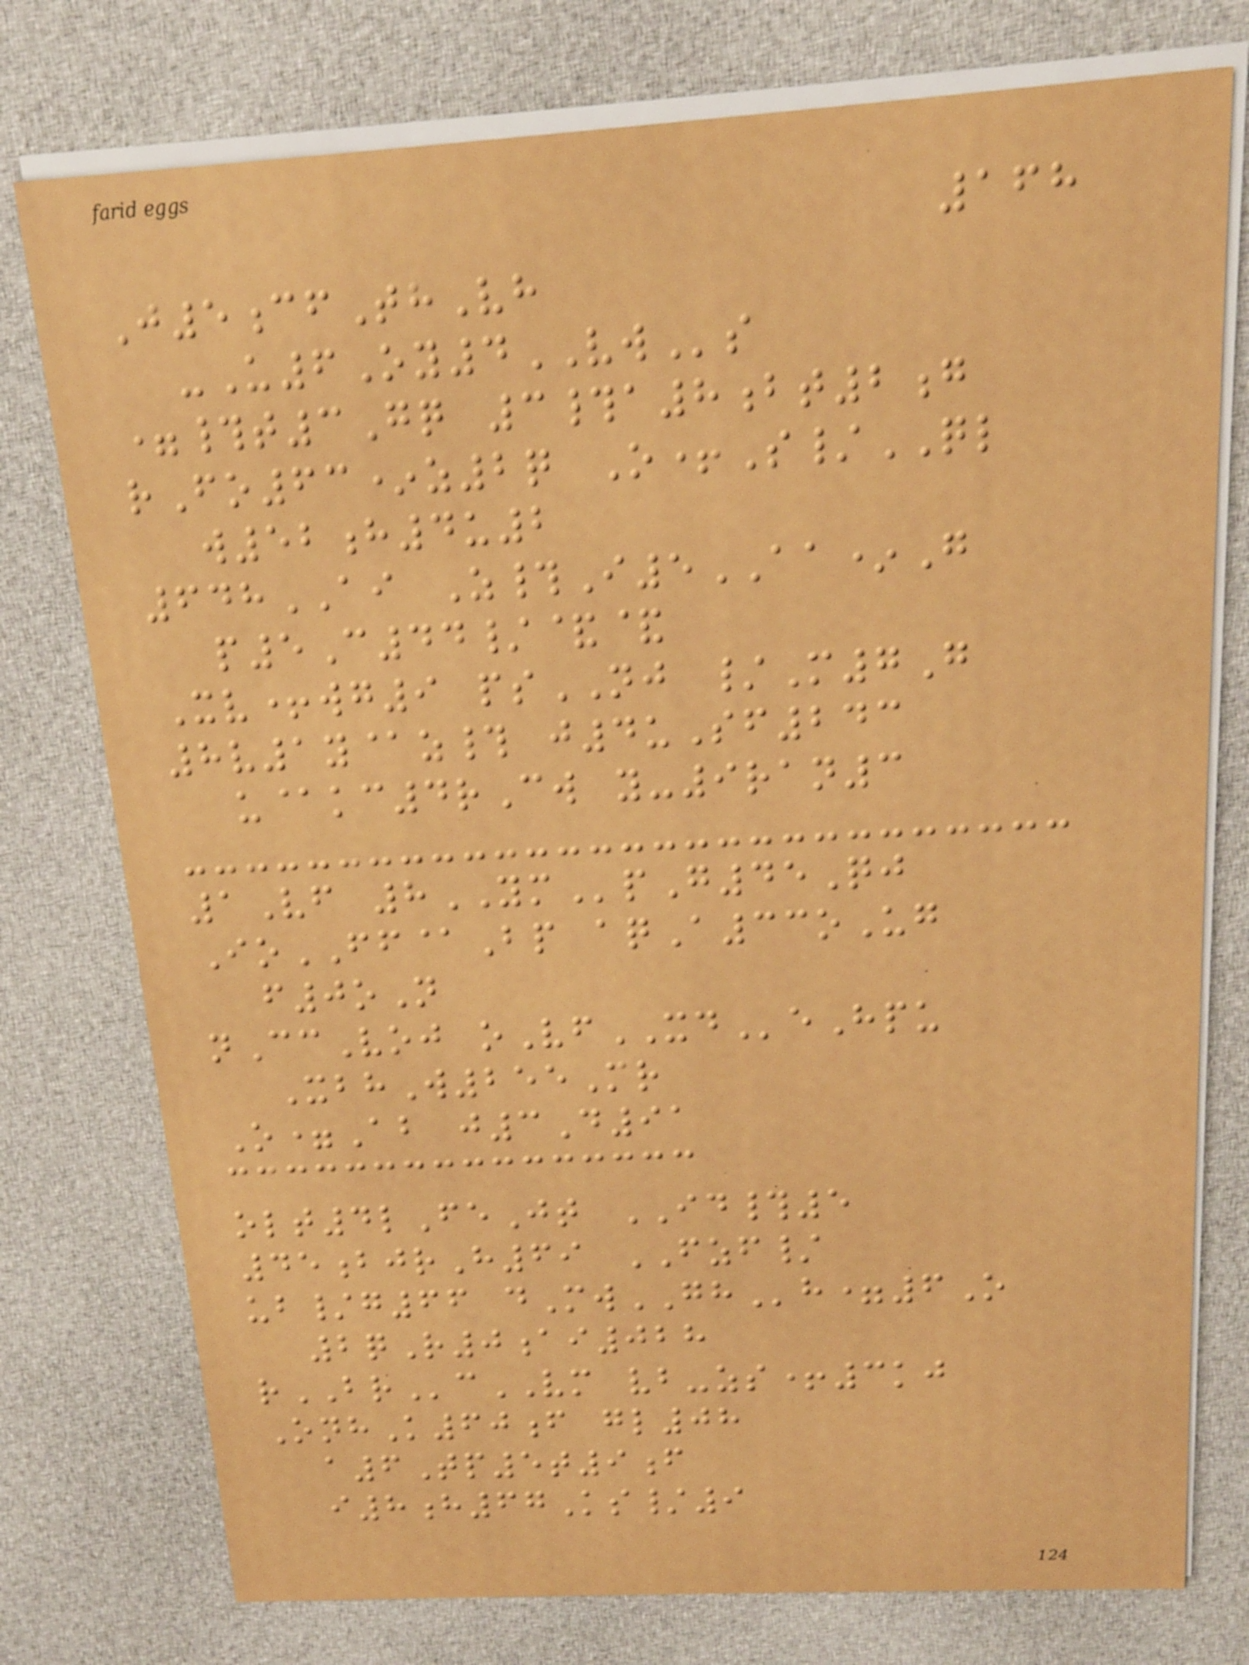168
J5cfThVh
-U6Oy4VWs
=#t3Gq 3#a8bt2g
rFo63*z2q O+S/QL
w52h4u2
648AI Z#I5AA*G
p5C44/&&
Xv+wg9 psNJ /M7G
8v1y@z# j4uSf243
u@kc4rCw y-9ran3
1Vf 8YMpG45Qj
IoFF@Bp aqA33oUg
f0oN
nCcVoj oVfXDeHpu
XbhW255Mr
O=Ab j3D91
olt4lFeJt ID#5
45bjrH69 FZF/
ub/g66 dMwGHh=6O
2qR0ai028
rBRcVM vb-zs+3kj
OnhK60f gl08
a6Tp5t9f
i8h67Ks/9
